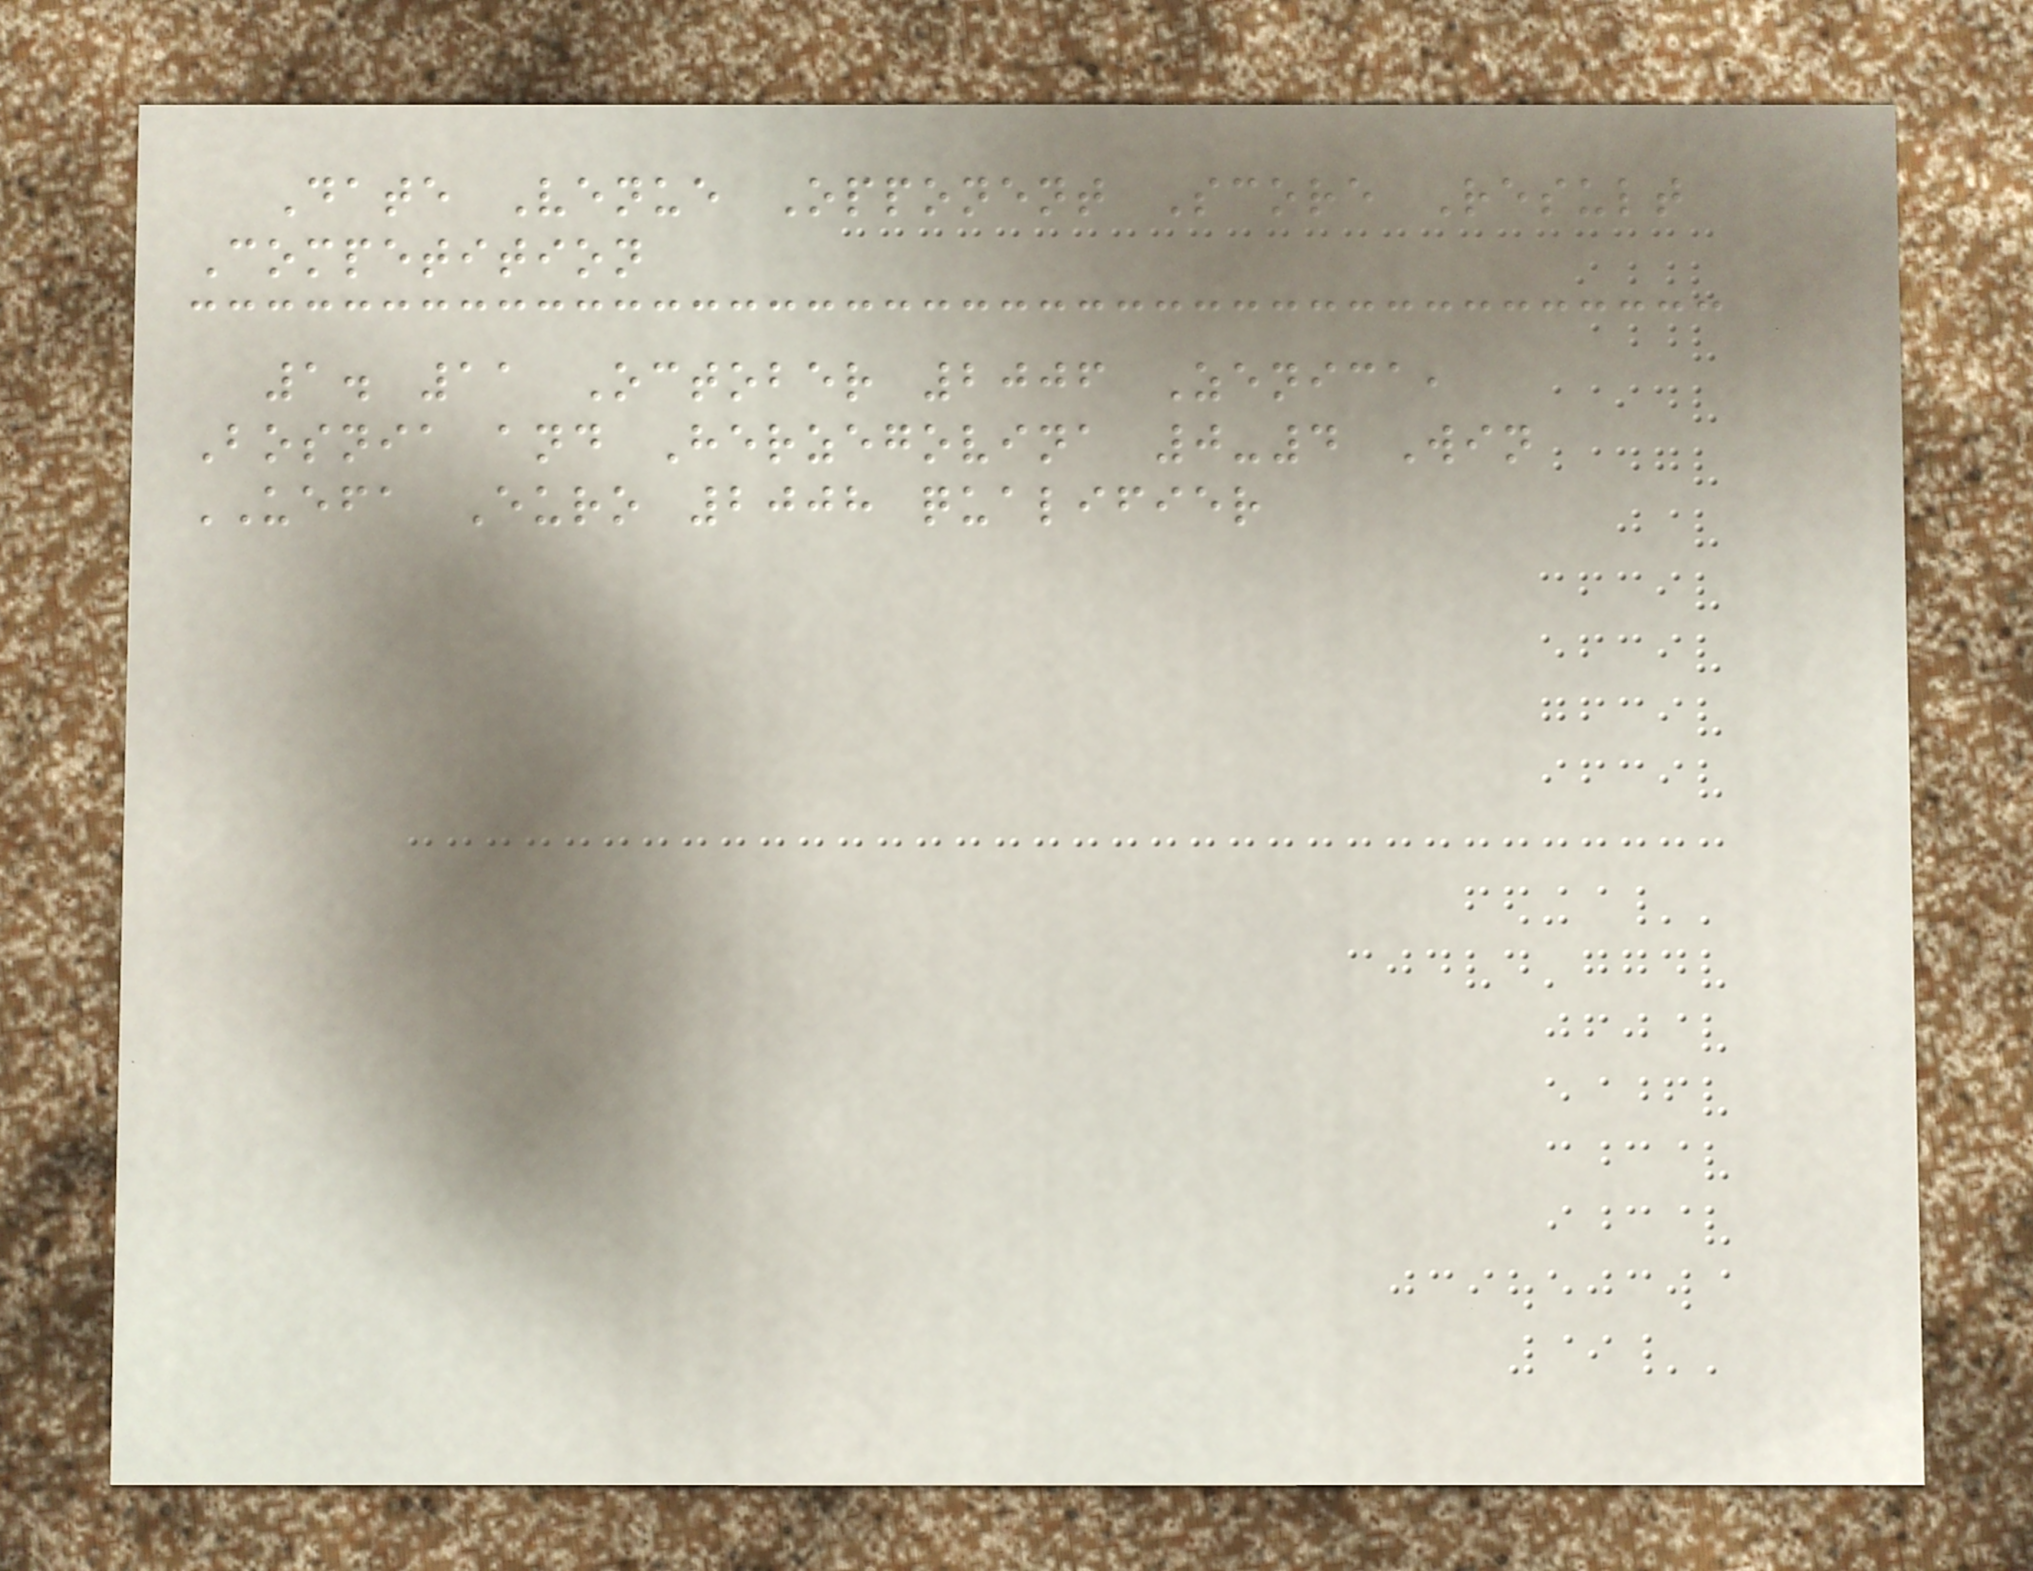Date Venue Opponent Score Result
Competition
1. 11 October 2006 Zenica,
Bosnia and Herzegovina 0-4 Win
UEFA Euro 2008 qualifier
